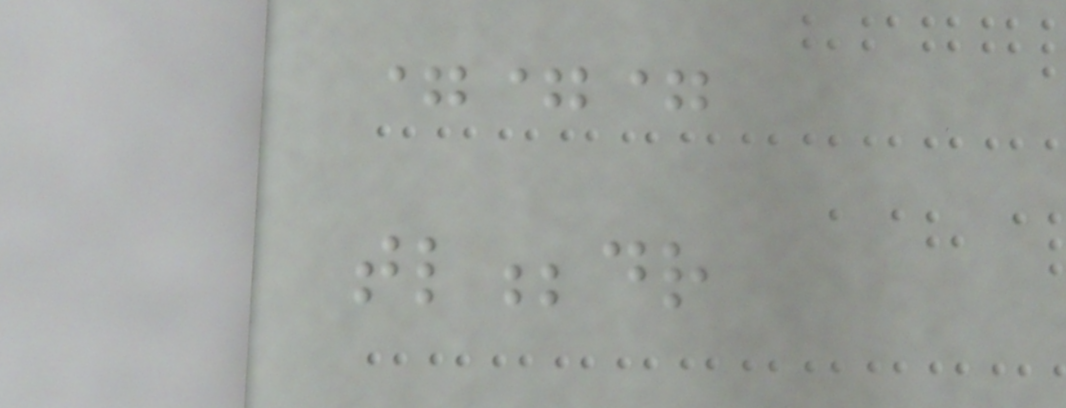===
tl;dr
